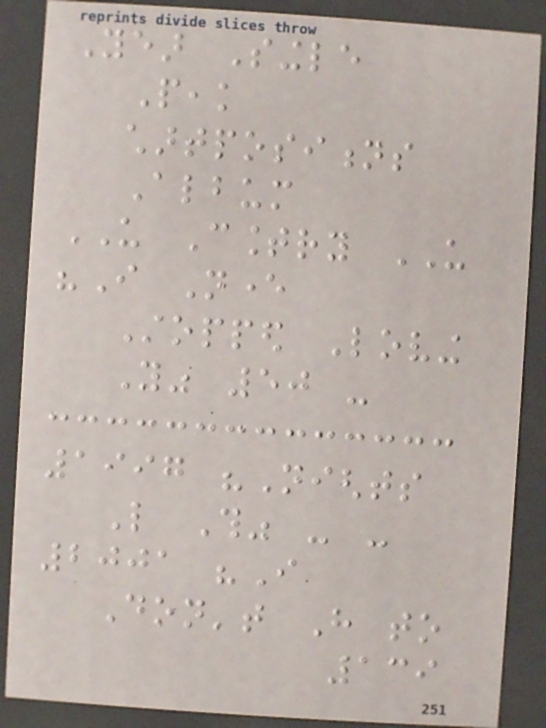Year Single
Peak
chartpositions
Album
US Country US
"I Never
Stopped Loving
You" 50 -
1997 "Nights
Like This" - -
2001 "I
Don't Have to
139
